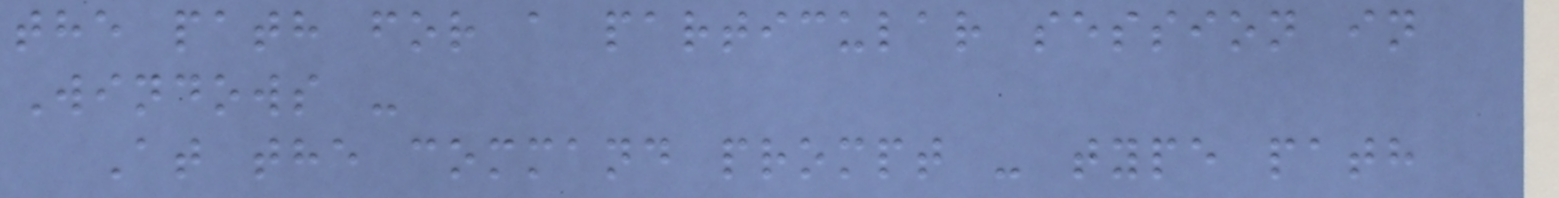the path for a particular session in
Windows -
At the command prompt - type path
